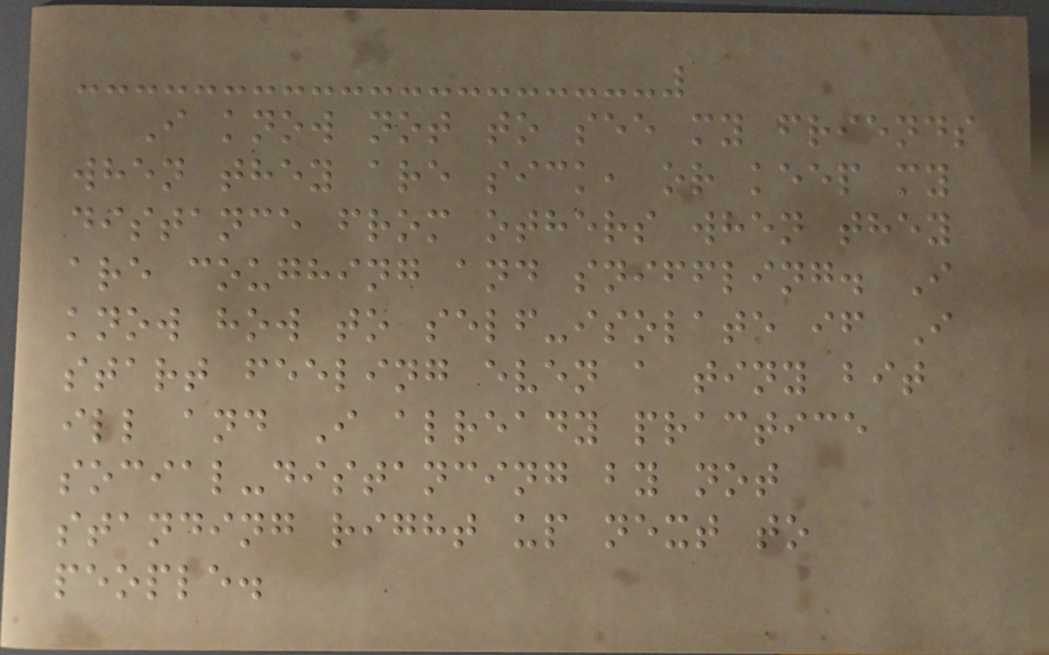I know not to see my friends
when they are sick, or keep my
distance from others when they
are coughing and sniffling. I
know how to self-isolate if I
start feeling even a tiny bit
ill and I already practice
social-distancing by not
standing right up next to
people.
